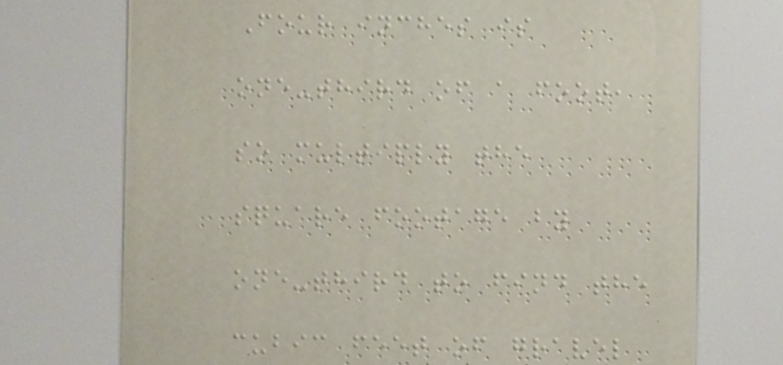Four inches is
one-third of a foot,
so multiply the
square footage by
one-third to find the
cubic feet of gravel
